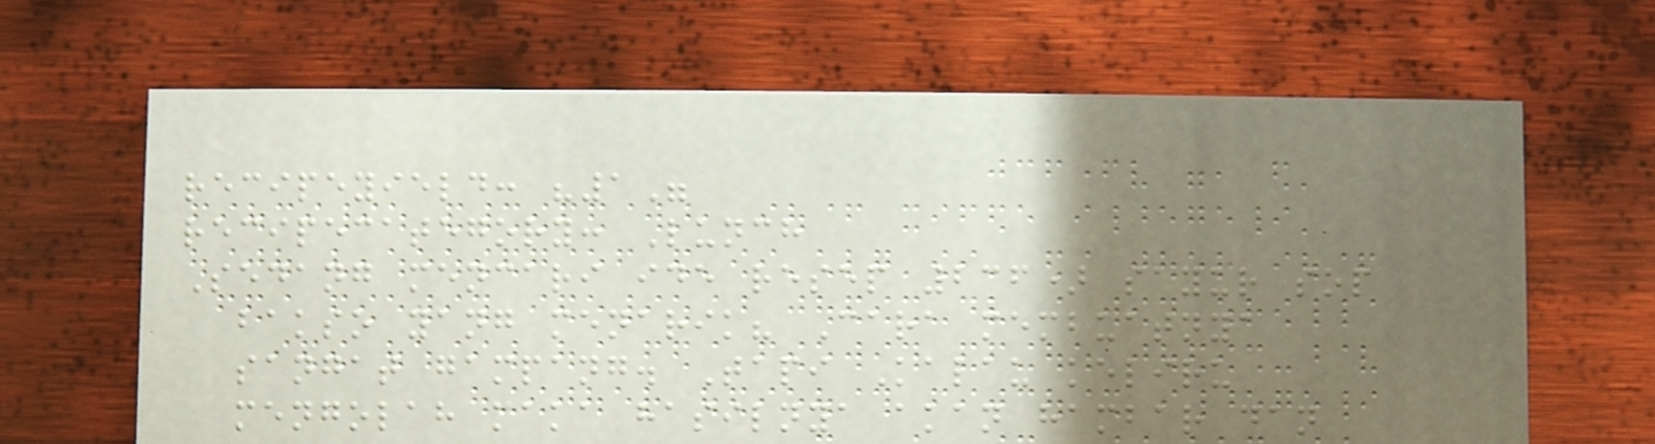recipeyield: "1"
recipecategory: Lunch
Sedang mencari ide resep 236) sayur sop
bakso yang menarik? Cara membuatnya
sangat gampang. Tapi Kalau keliru
mengolah maka hasilnya akan hambar dan
